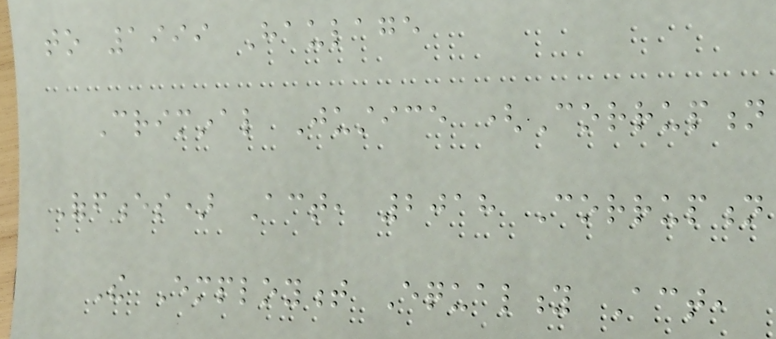to 1999 Haulage
Criminal Justice (Corruption
Offences) Act, 2018 Corruption
The Employment Equality Act,
